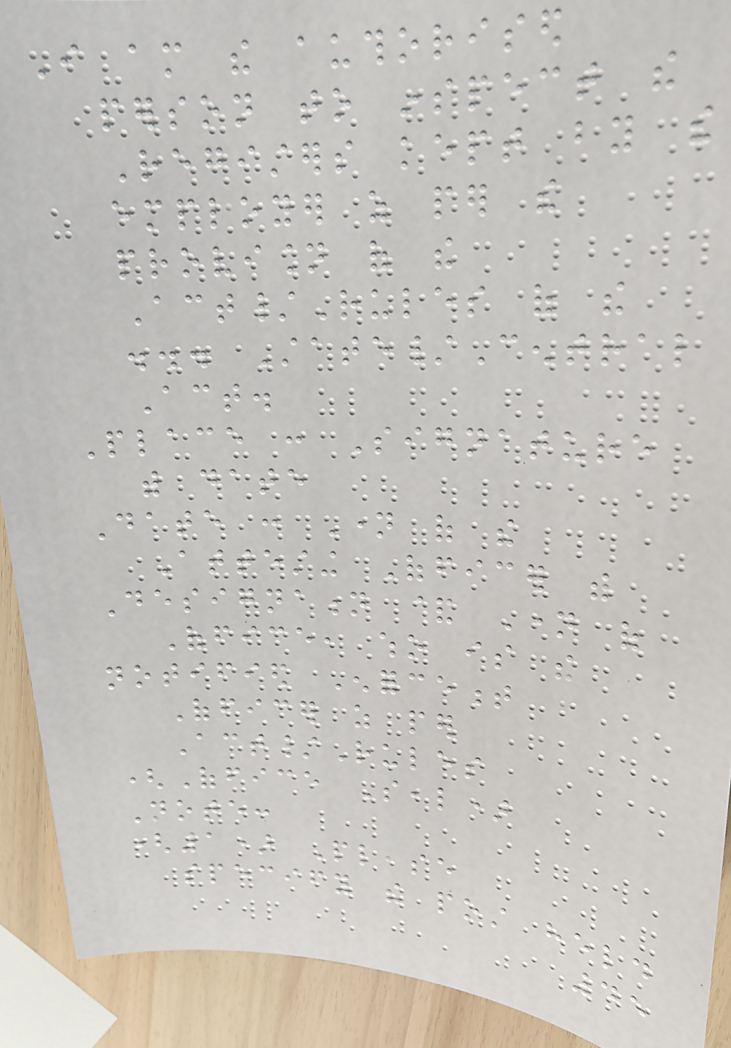I am the authorised
person to inspect the
Registers kept by the
employer as per the
provision of the
Act/Rules of the
... State/Central
Act.
Place : Signature
with date
Date : Name of the
Attesting Officer with
Designation & Name of
Office, who is the
notified Enforcement
Officer as per
Act/Rules
(Office Seal)
Note:
(1) Please
specify the post held
45
